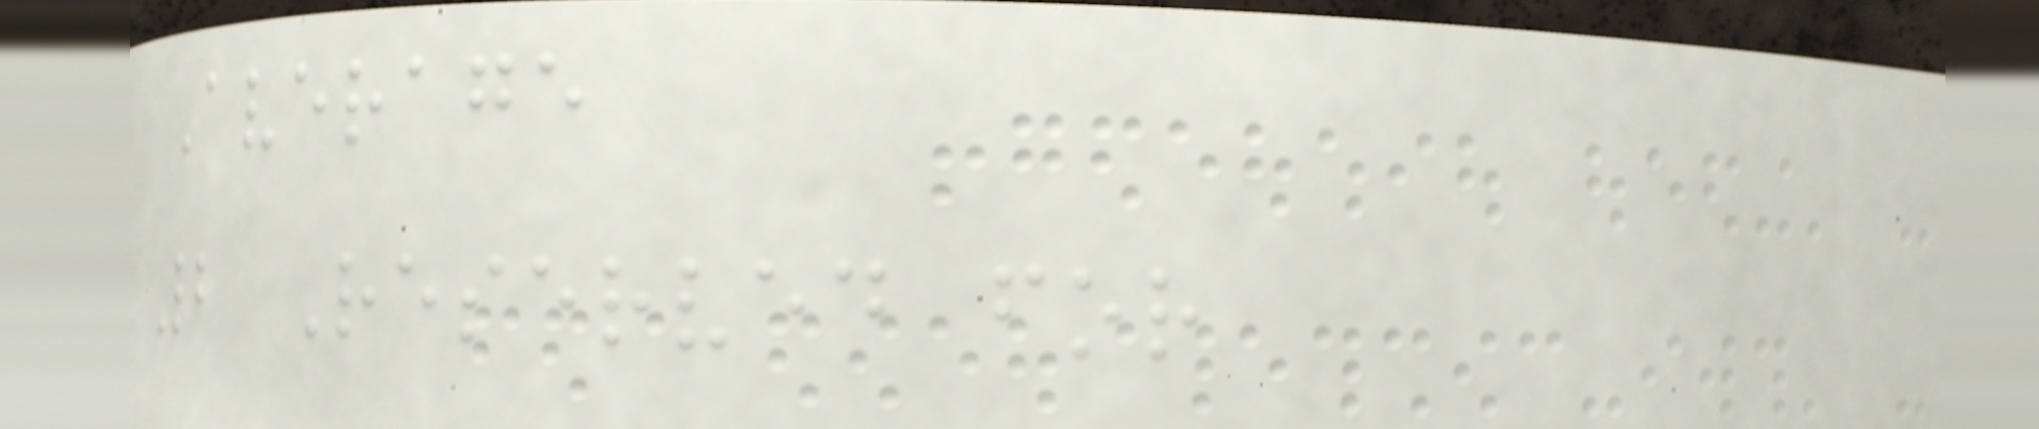Average
2 Reserved for
